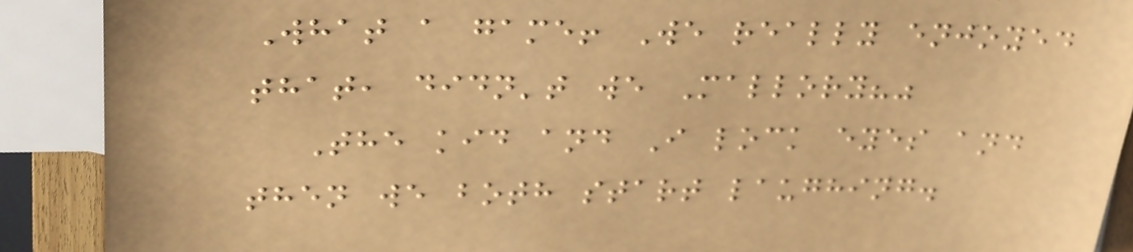What a game! We really enjoyed
that, didn't we Mallory?"
The kid and I lock eyes and
then we both start laughing.
